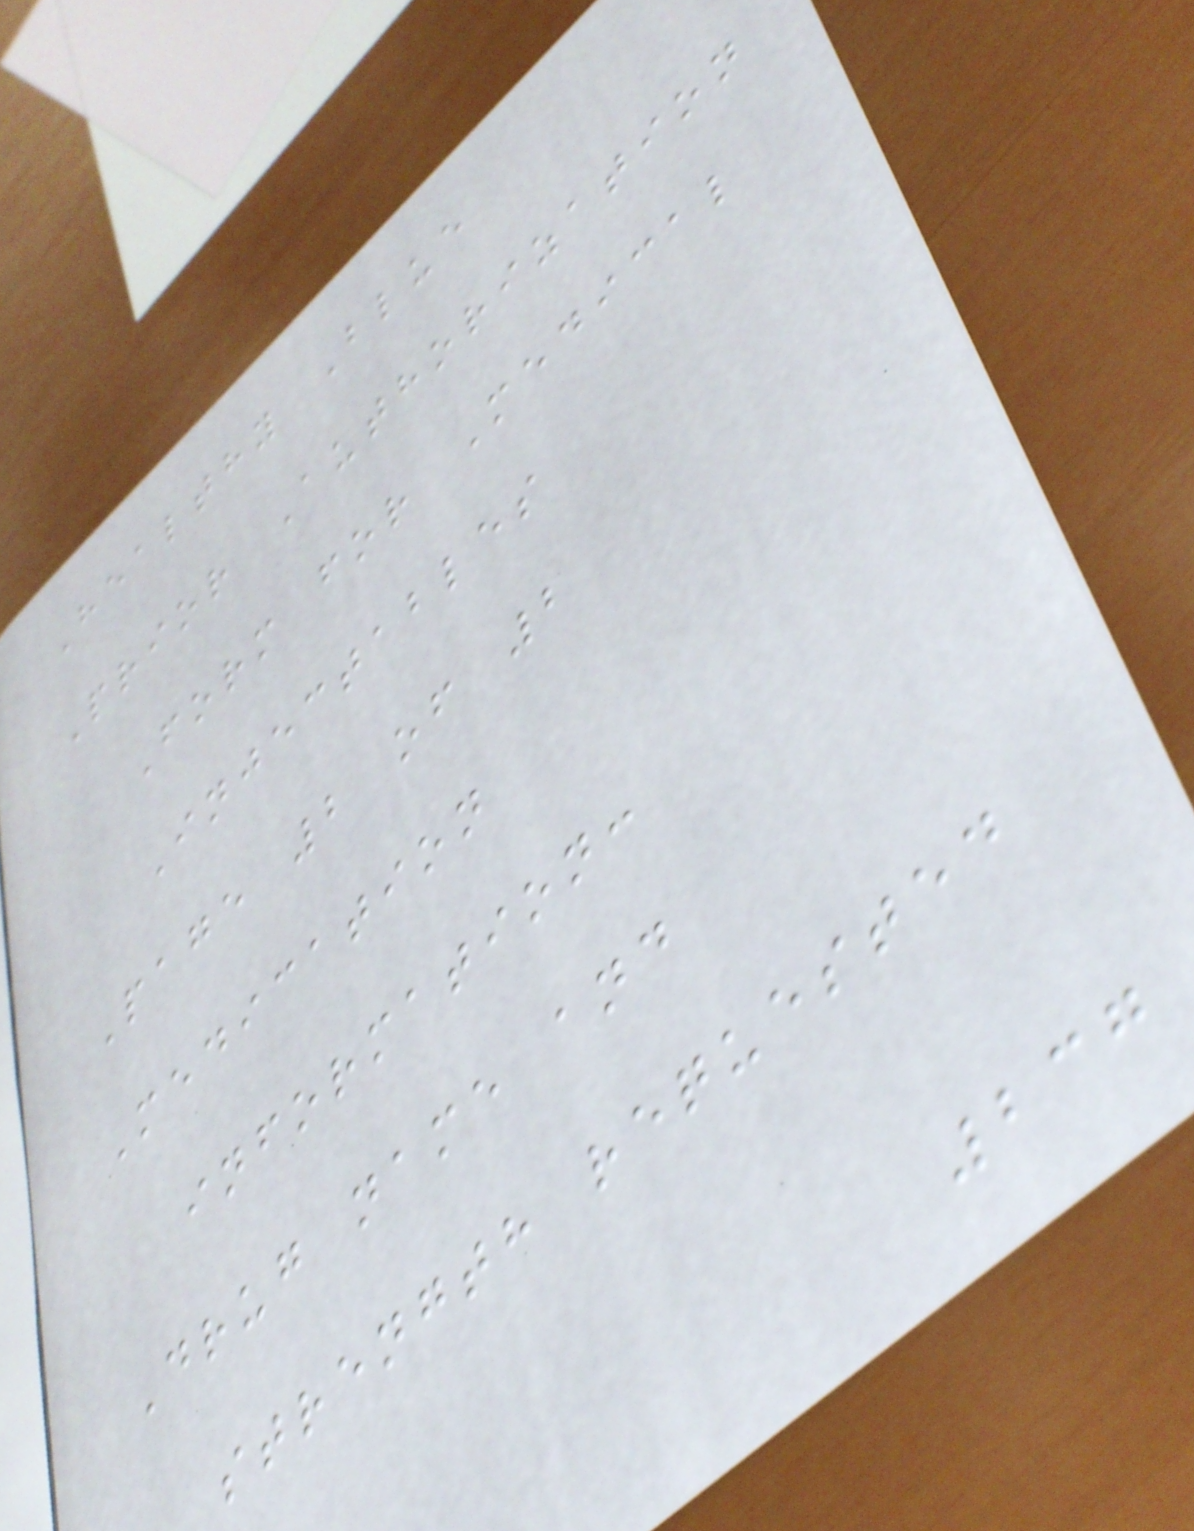Healthy Blue
Prior Authorization
Form for Medical
Injectables
Page 2 of 2
Medication
information:
Drug name and
strength requested
237
